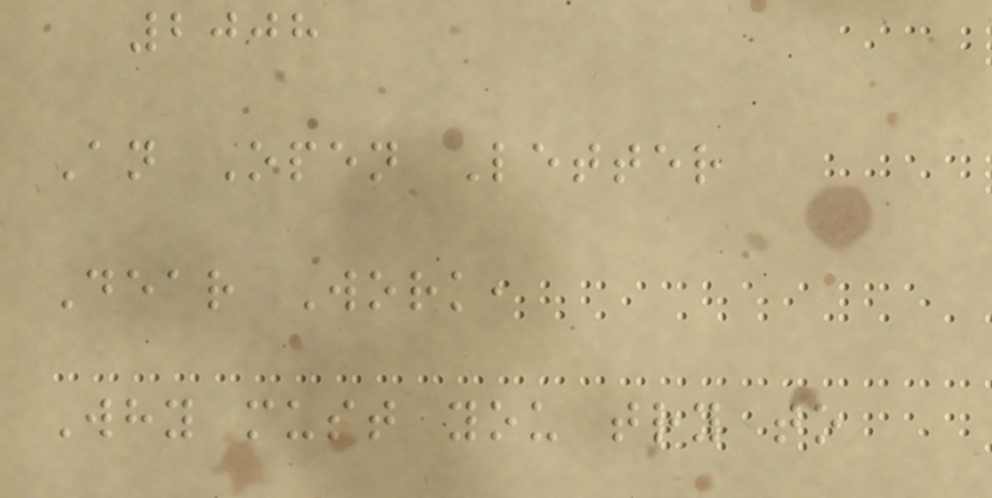2008
An Open Letter
Dear Work,
Why must you try to
